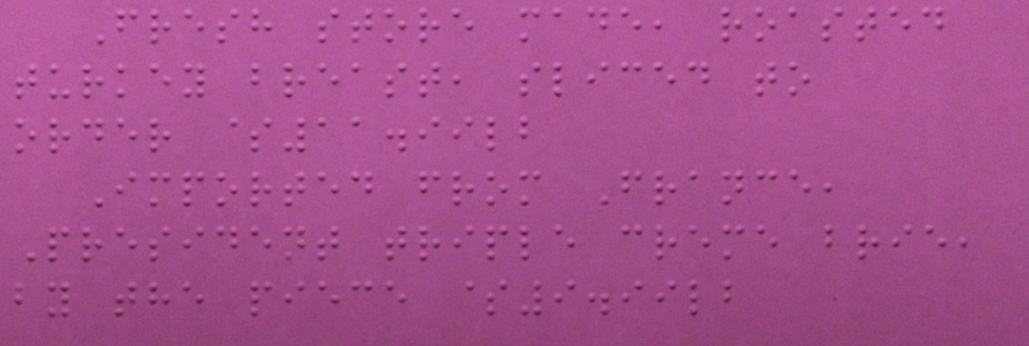Fresh store made, roasted
turkey breast, sliced to
order $11.99lb
Imported from France,
President triple creme brie,
by the piece $9.99lb
